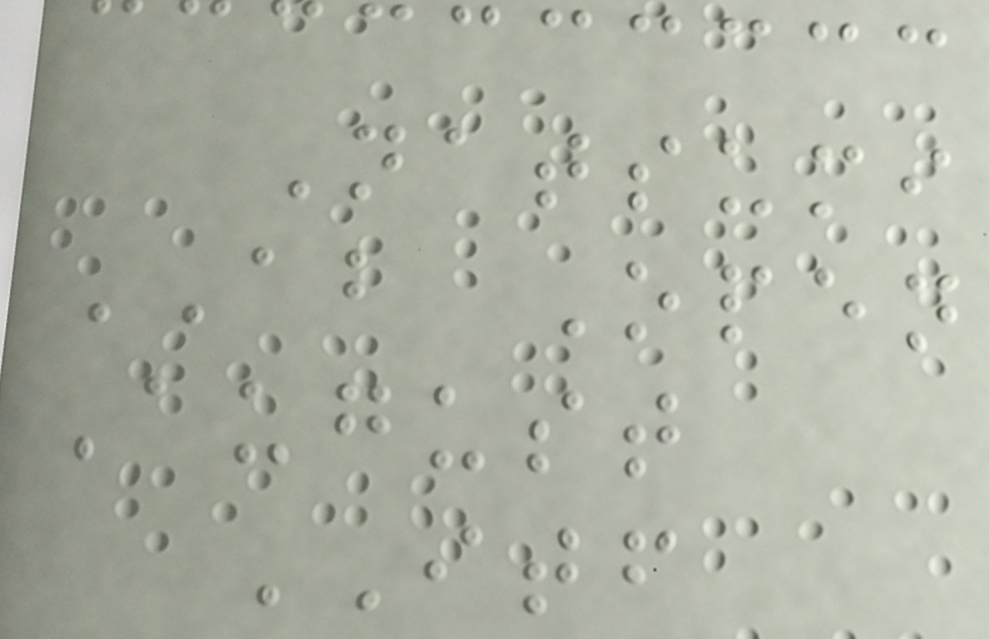Natsumi
AB Open
August
ITF
